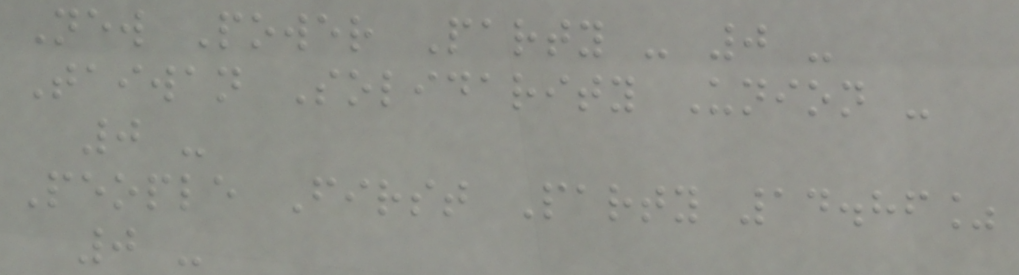New Power Party - 0 -
Taiwan Solidarity Union -
0 -
People First Party 14.86%
0 -
